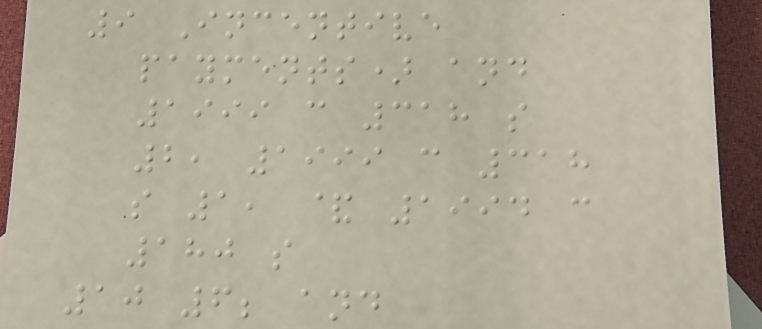9 Incentive
payments) and
1999 c 318 s
2, 1999 c 318
s 1, & 1994 c
180 s
10 6; and
